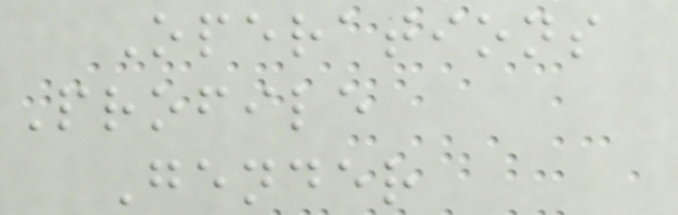Operations
Profile
Gender
